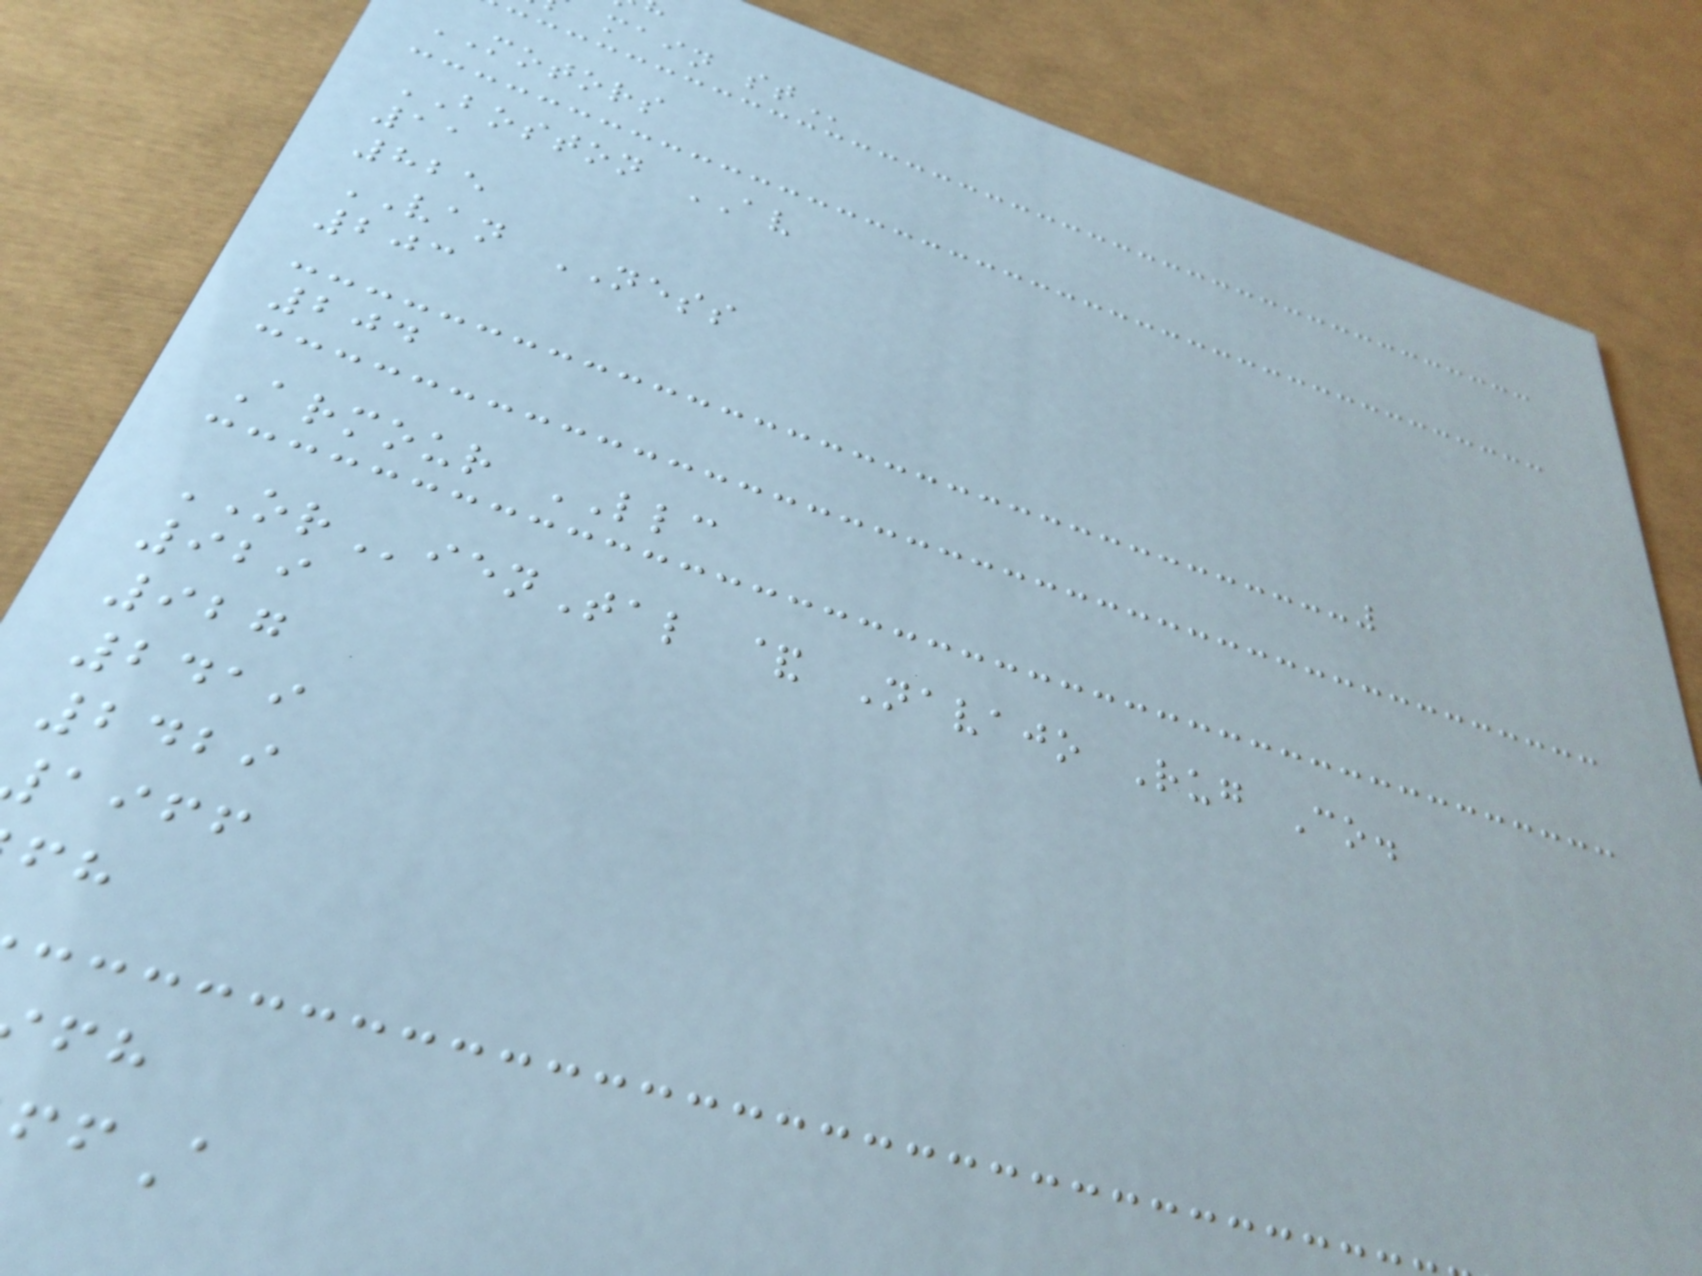main
MOTORS
BOSTON AV
11
825
VAN NESS
203
204
Armour LLC
ORienTal & Navajo Rug Co.
929
927
2419
2429
aiff
